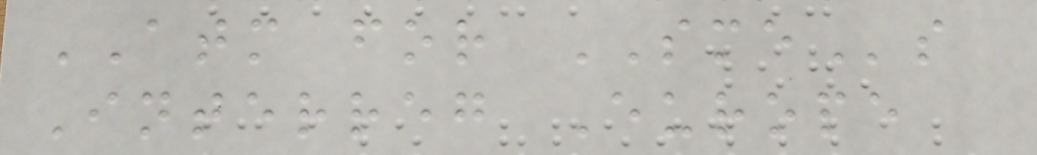ATM for SMEs
Interreg Europe
